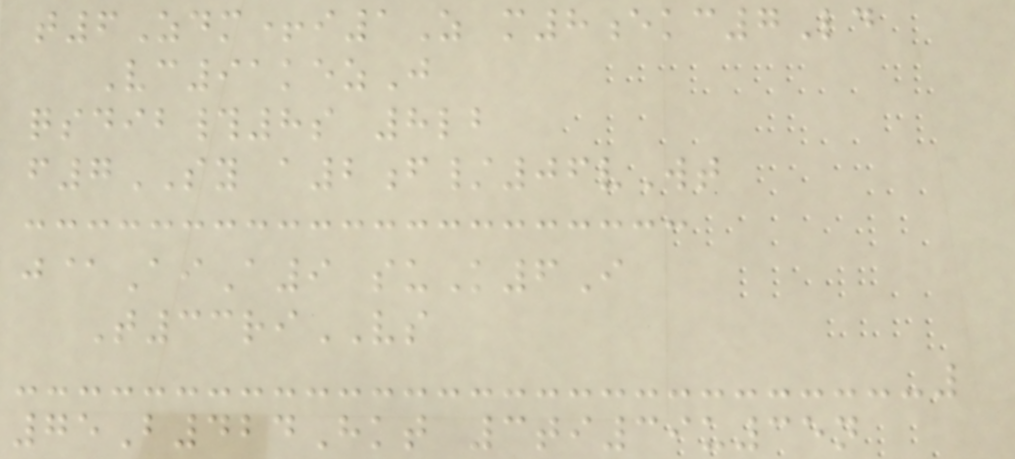t6Zdm+i1Z m8ekc7Ld
Vc91kezJ
qsdib#8s 8lb
f7SY a2f/06vWt
j@AiA9 suK6I
T33riVS
75B424Hkt 3ti39u35n
